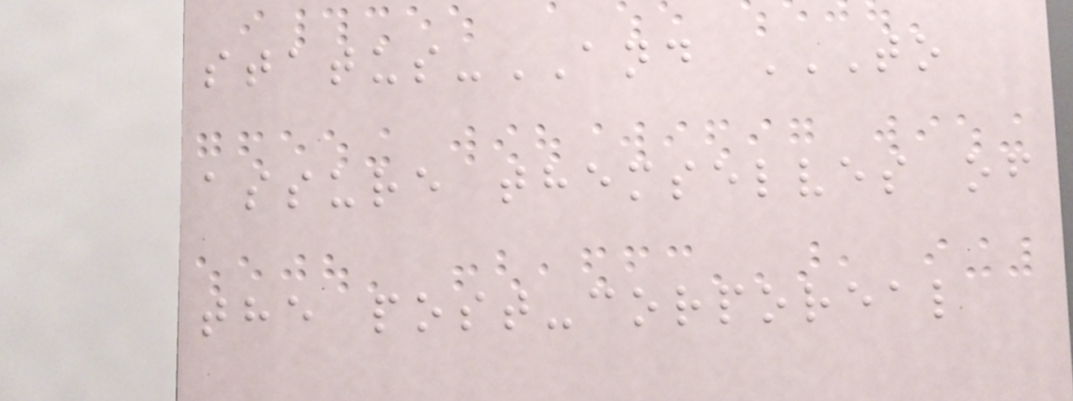status-AND TO
ASSURE THEMSELVES OF
THE POST-CORPOREAL
